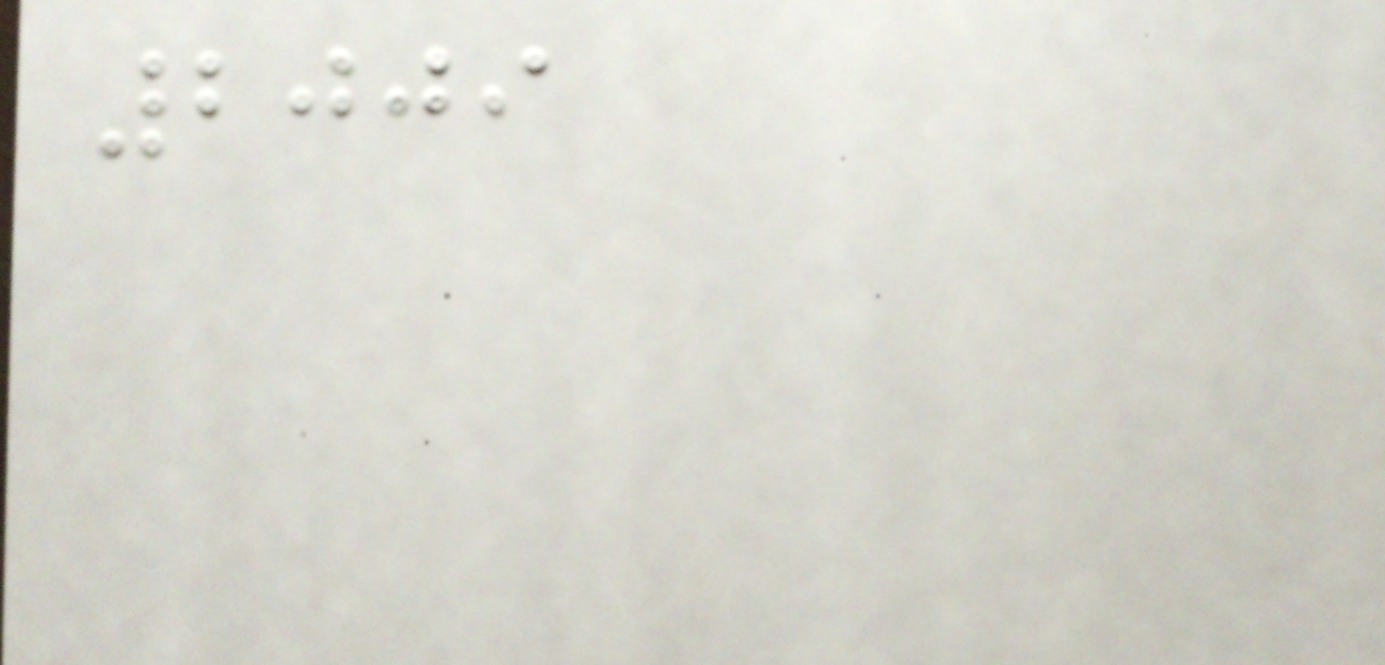2009
